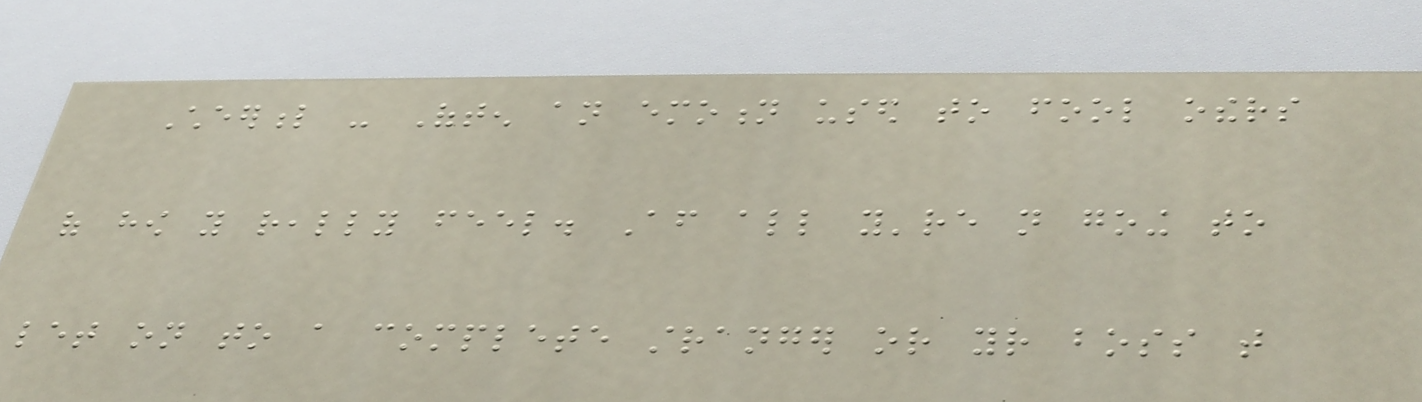Cheerful - Often an emotion used to fool others
of how you really feel. After all you're not going to
let on to a complete stranger or your boss that
